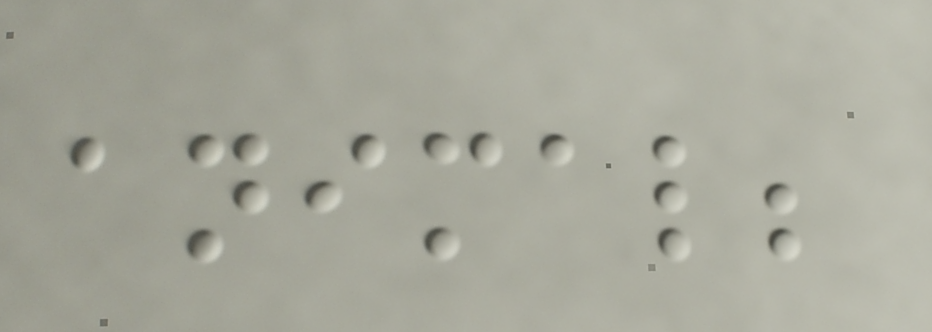animal;
